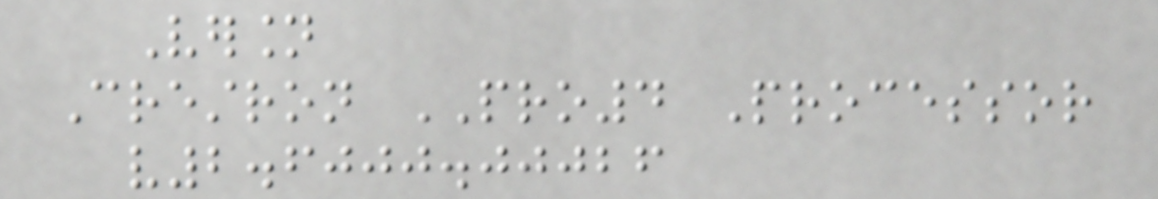Version
Crestron PRO4 Processor
v2.6000.00026
